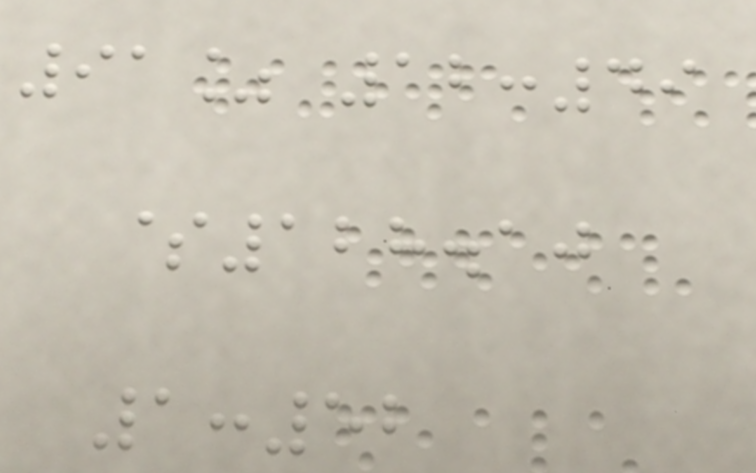91% 12:49
$128.10
1:52
